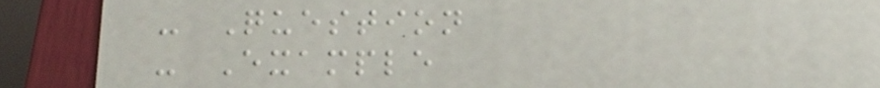- Question
- Example
